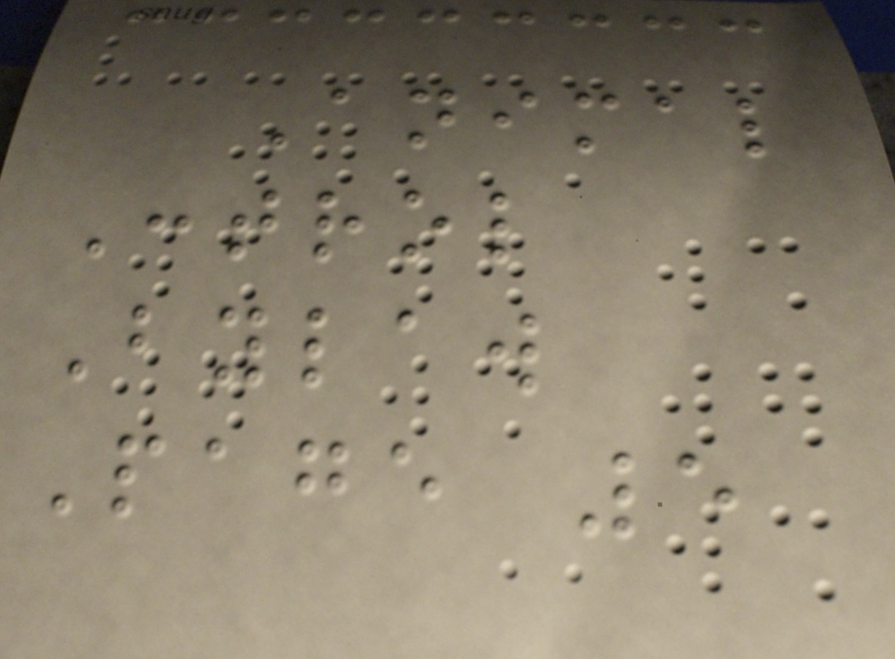Animal
Control
Bylaw
Page 5
